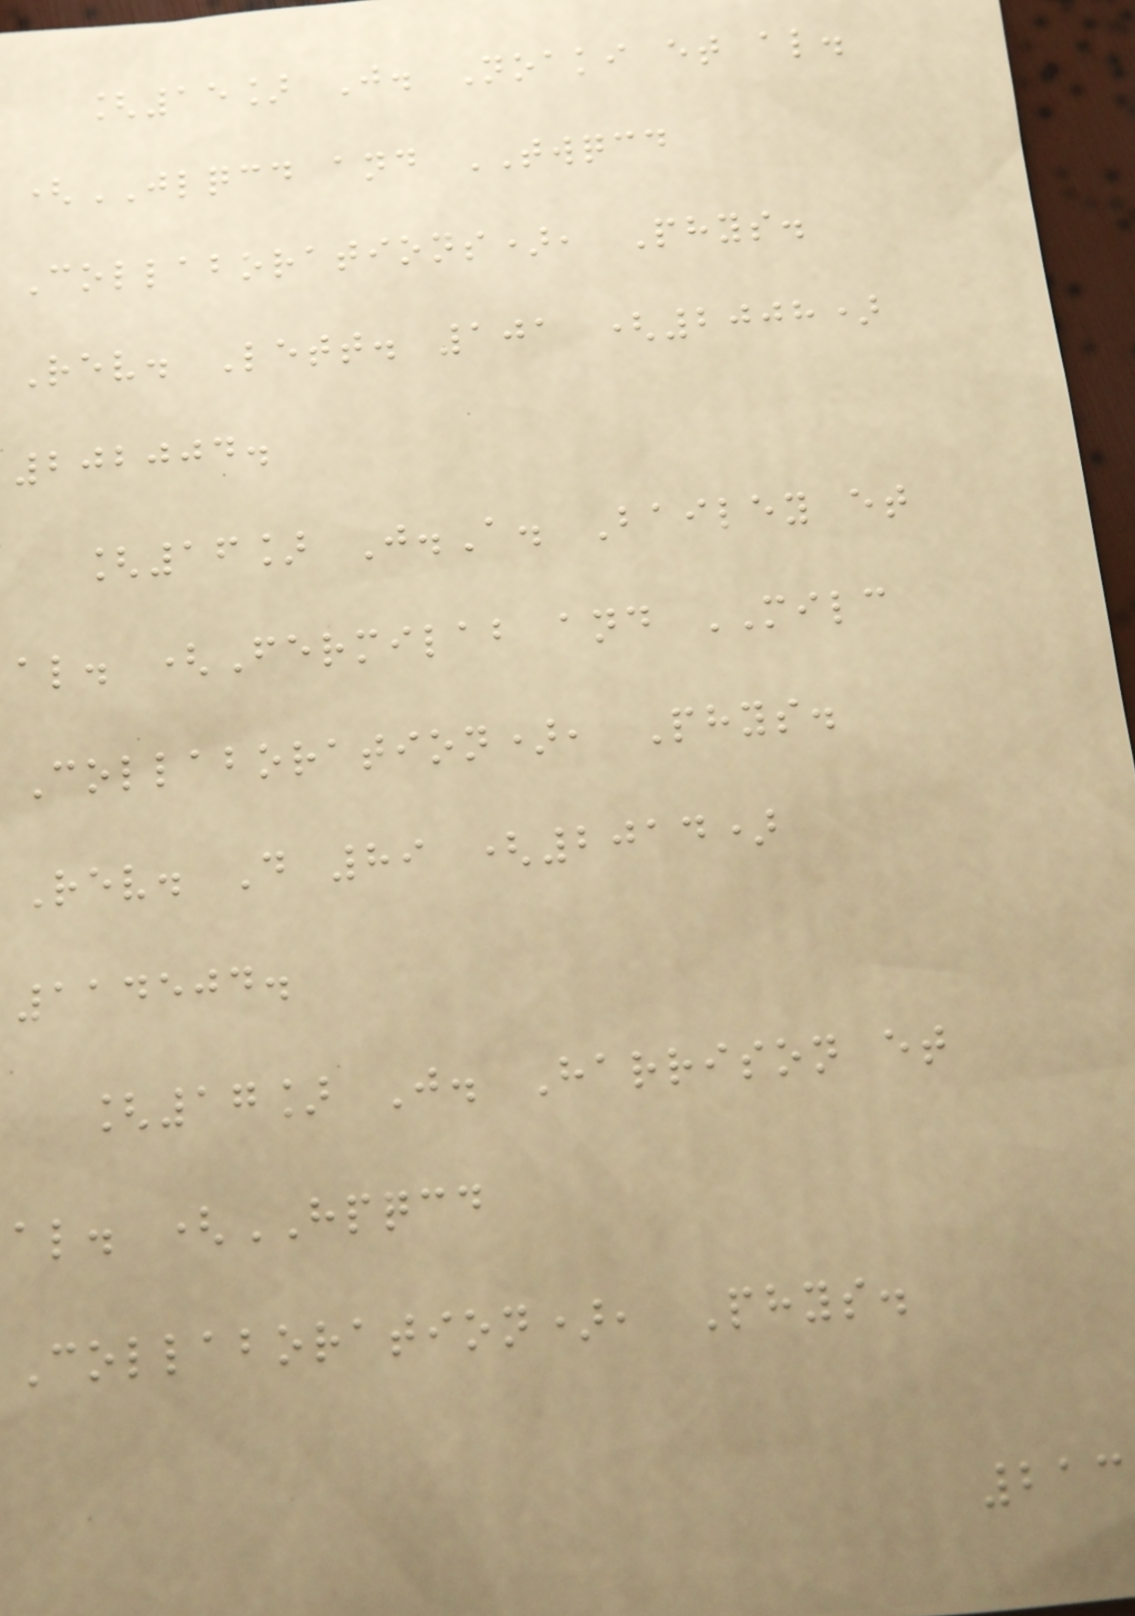[15] J. Noaki et al.
(JLQCD and TWQCD
Collaborations), Phys.
Rev. Lett. 101 (2008)
202004.
[16] J.A. Bailey et
al. (Fermilab and MILC
Collaboration), Phys.
Rev. D 89 (2014)
114504.
[17] J. Harrison et
al. (HPQCD
Collaboration), Phys.
213
